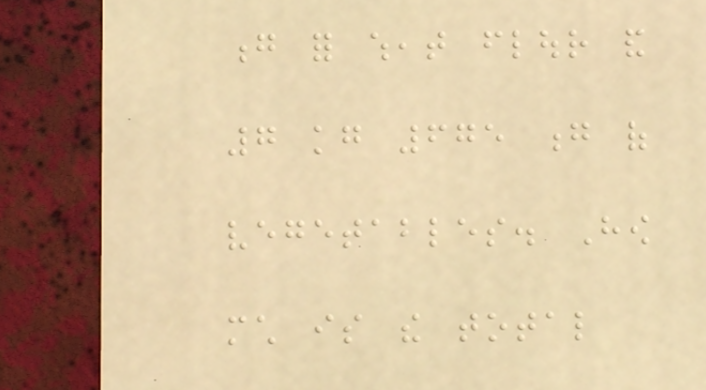g for wheat flour and
7 kg 675 g of
vegetables. How
much is the total
